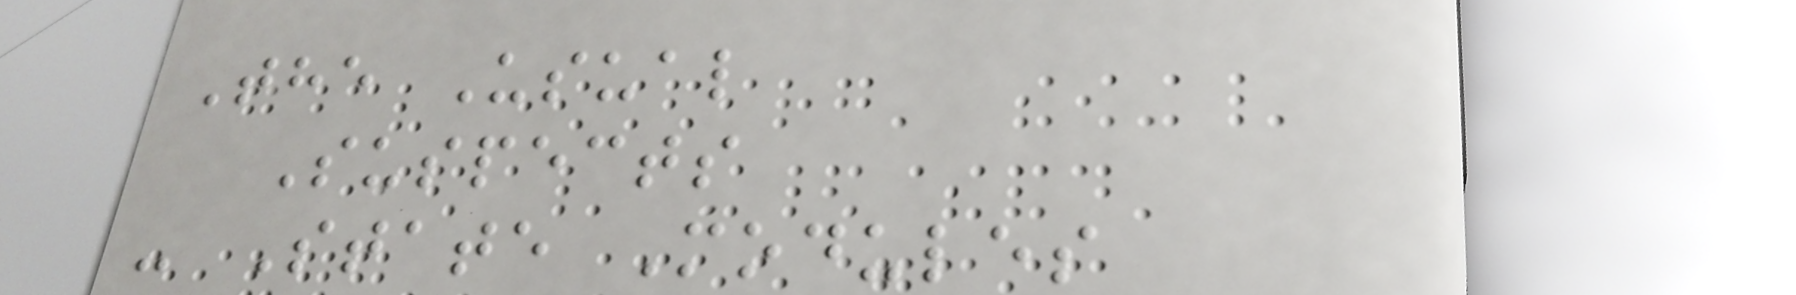The Usual
Suspects
- State Modules
